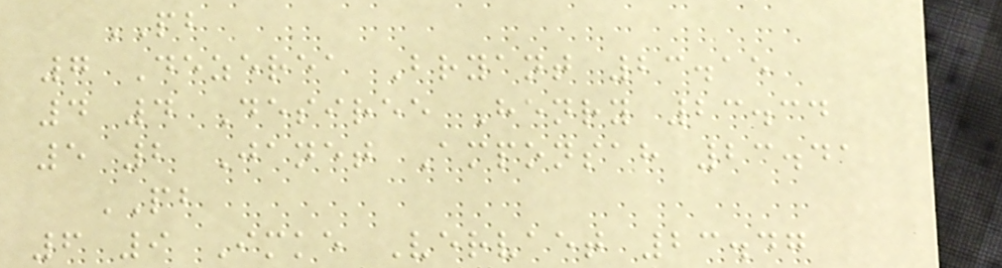PB
7 Dezerea Bryant 23.15
4 4 Desiree Henry 23.34
5 2 Janet Amponsah 23.41
PB
6 9 Imke Vervaet 23.47
